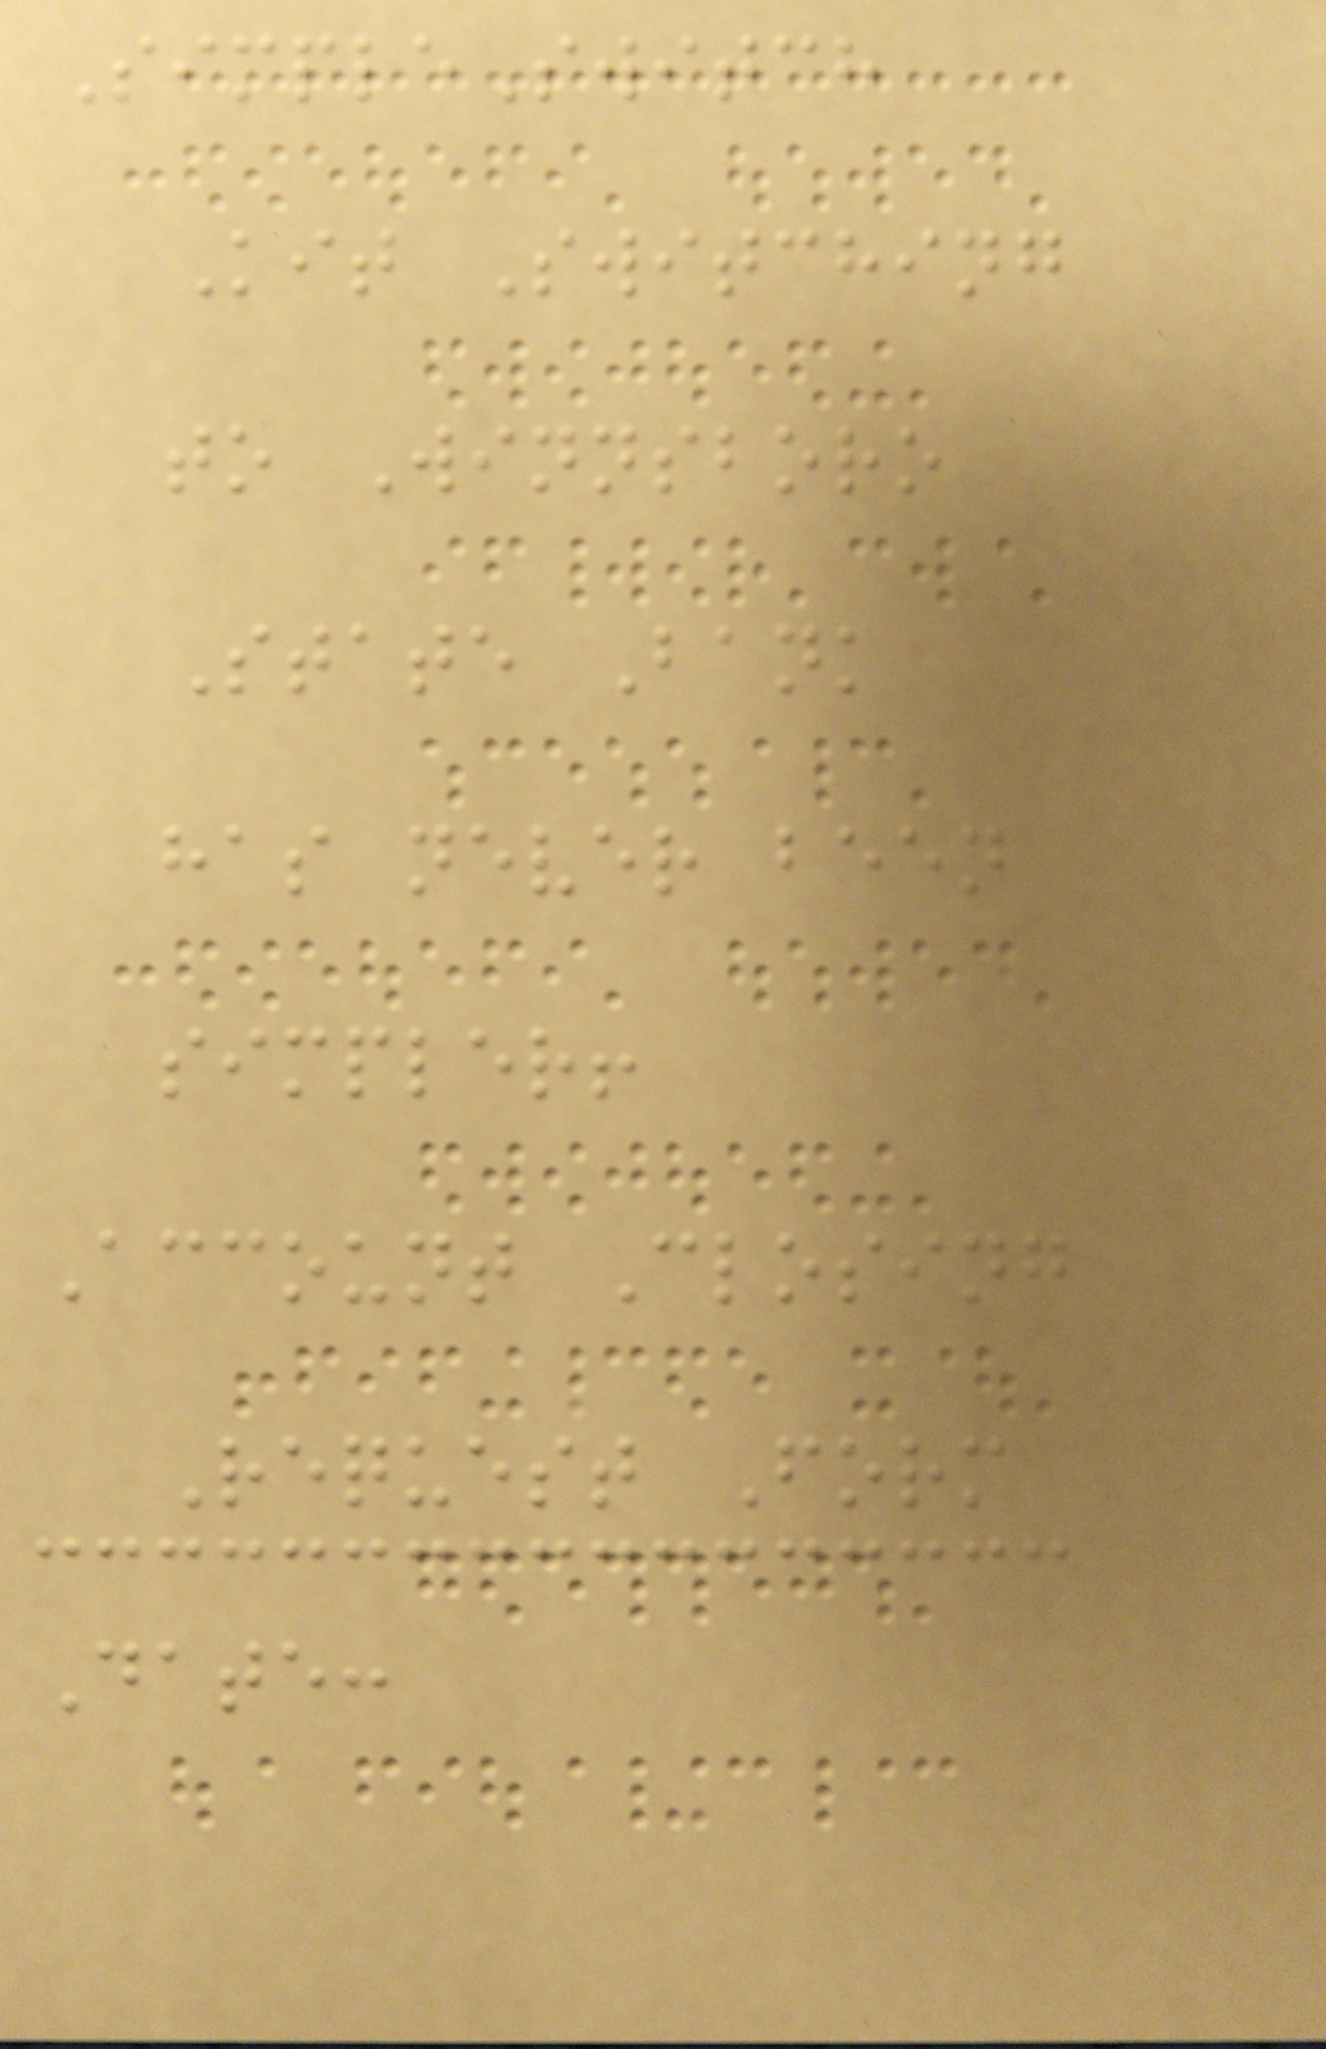SimpleSwitch
Kit Switching
to Winnsboro
State Bank
has never been
simpler!
Account Closing
Request Form
Date:
